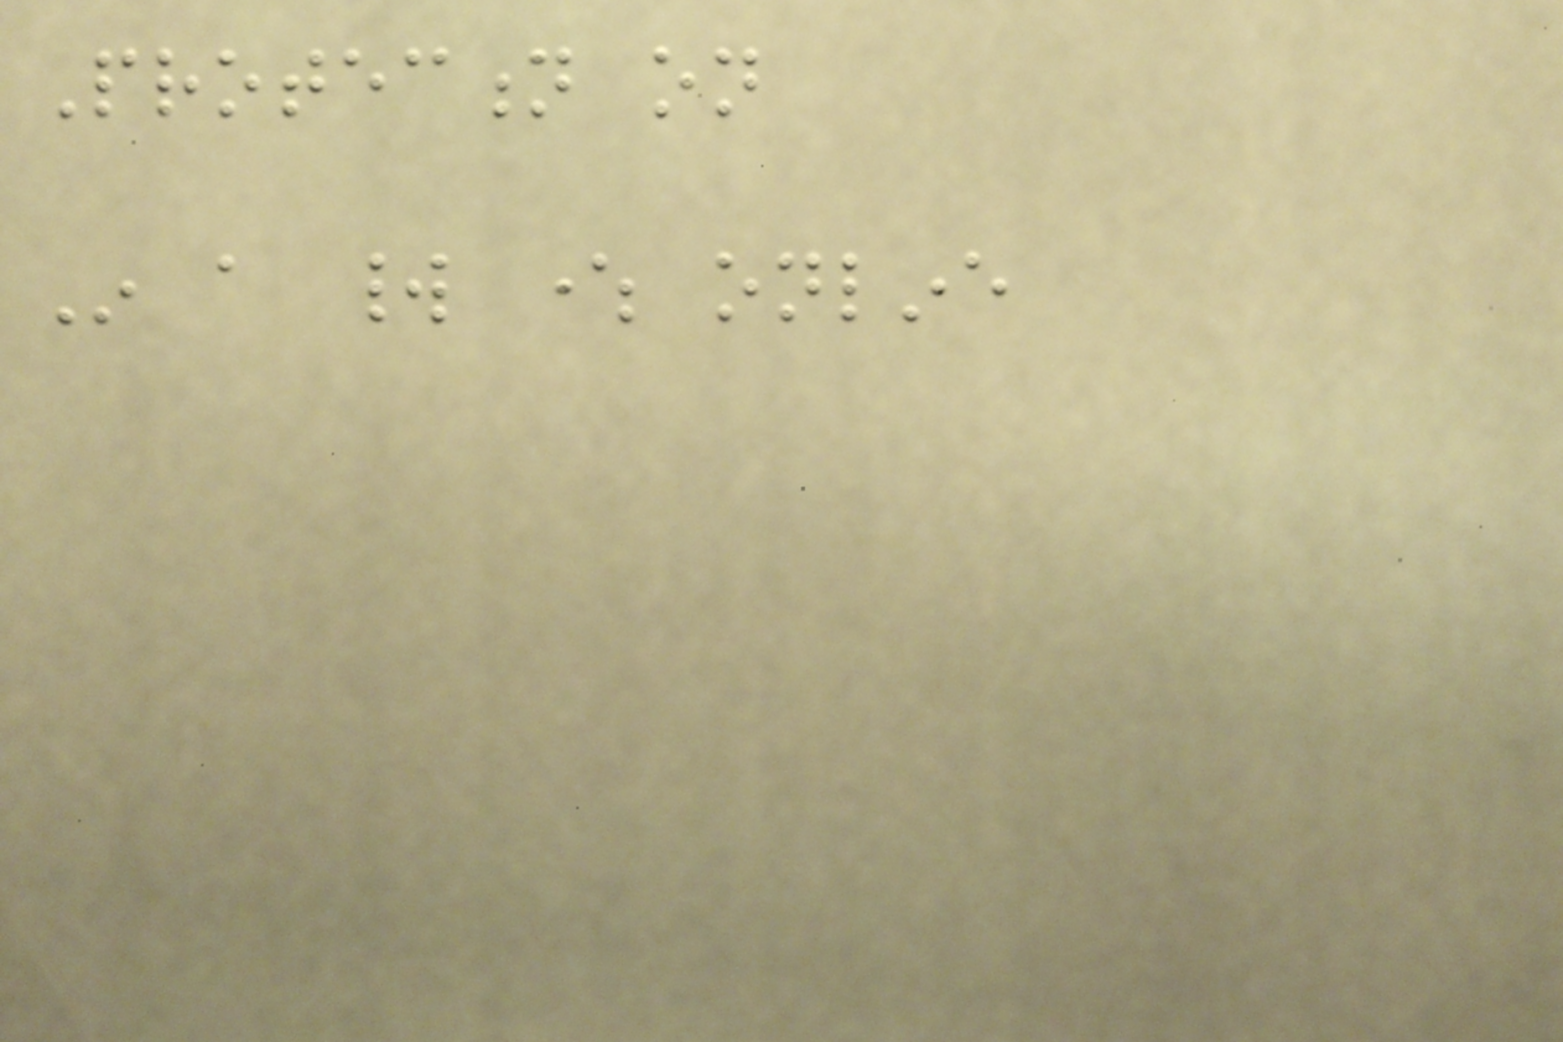Protection on
In a world where online
